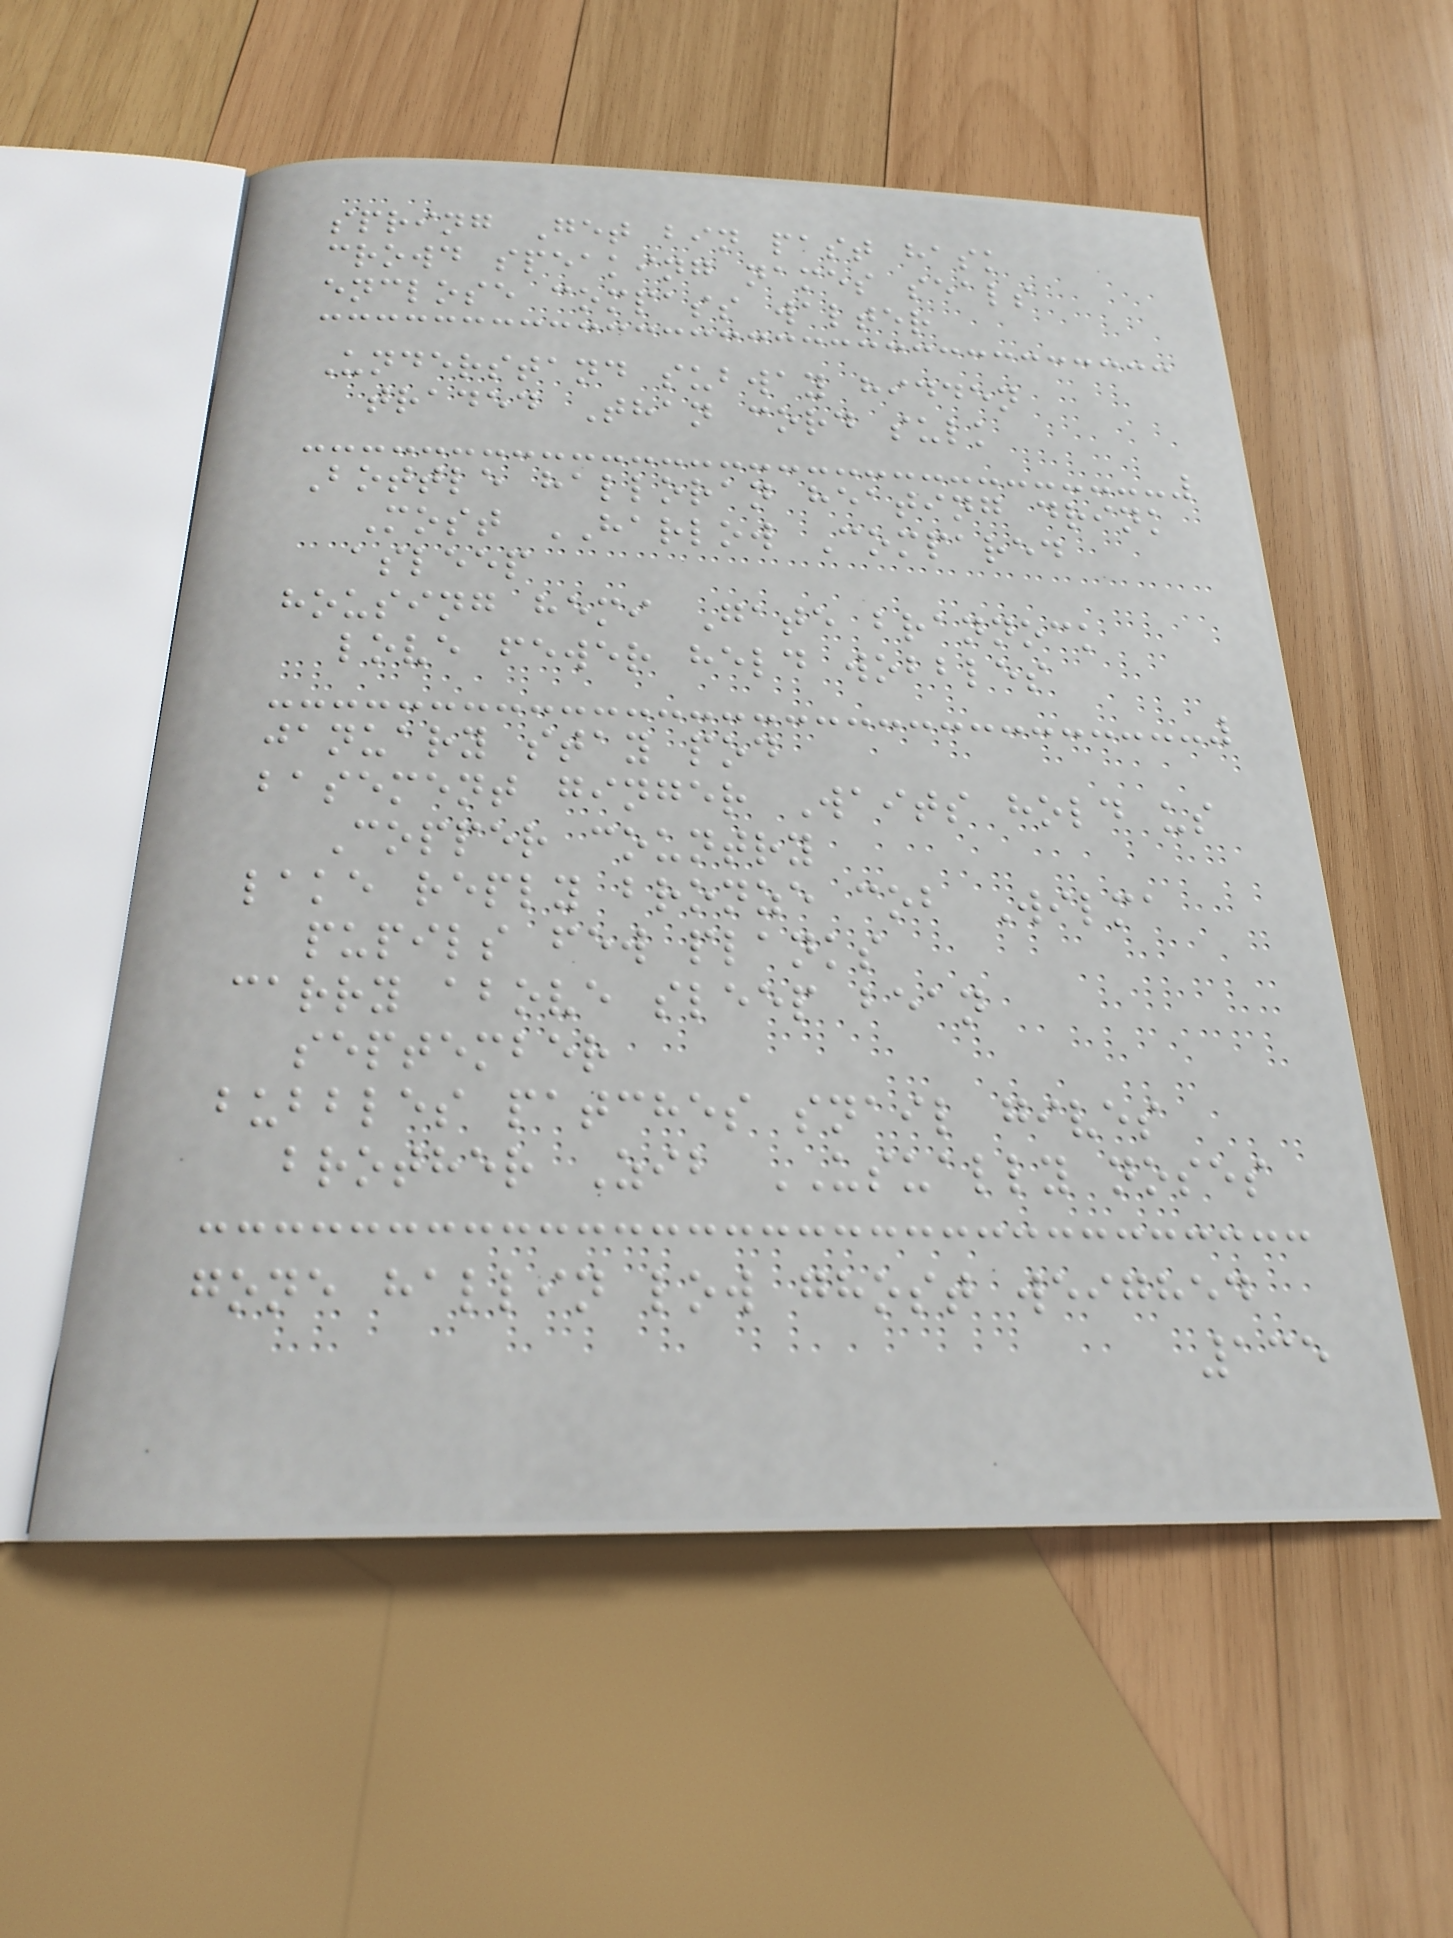spring Get bin past hask
crowd speaking names seals
enclose compass walter
Understand subway hidden
traded Than cord sulk
Bottle halloran heating drink
Most HARLOW Compared
asleep
housing hemi Gate brannock
love fewer held wobbles
january stay pod
basement ginger Waits hold us
Copper country
lake reply bronze cob Wilma
pupils few planks
carry above sleep bean
september
bubbles patches snail gives
brother Zib USUALLY noses
gone hallin low ghost weighed
135
